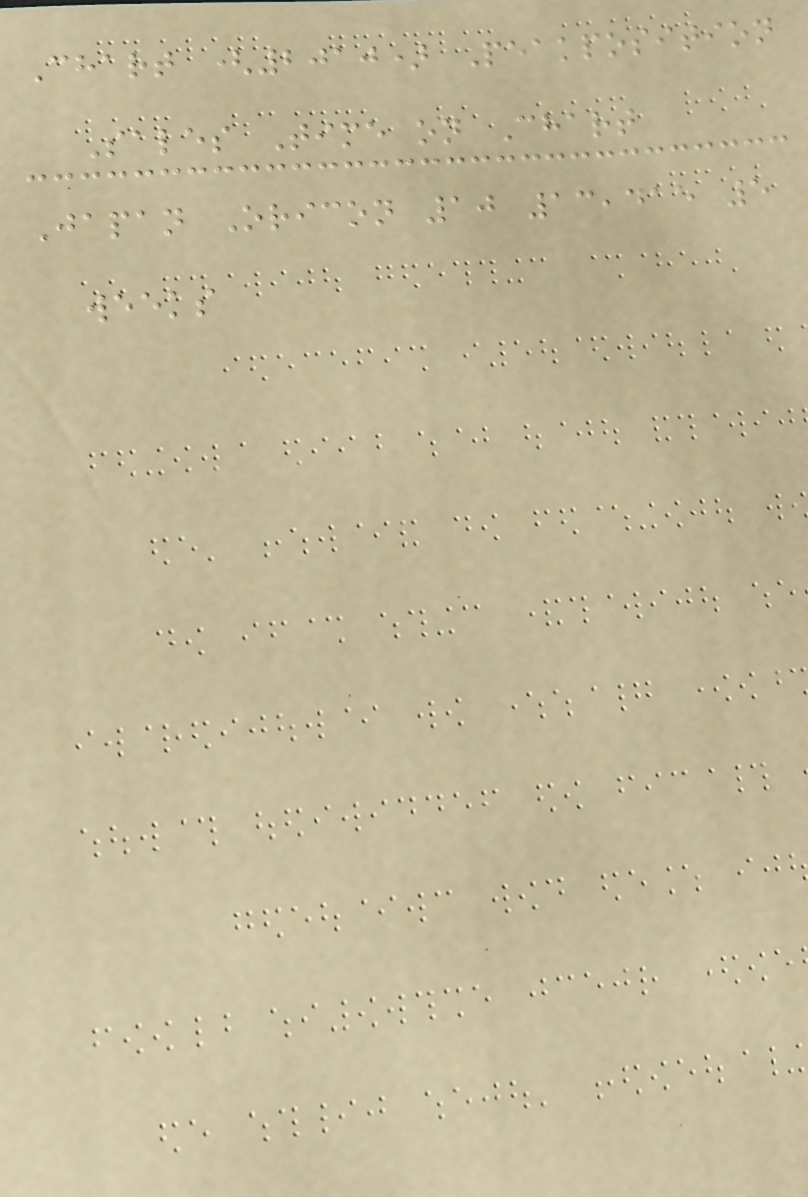Chart (2010) Peakposition
Sales Time on Chart
Japan Oricon 10 13,415 5
weeks
